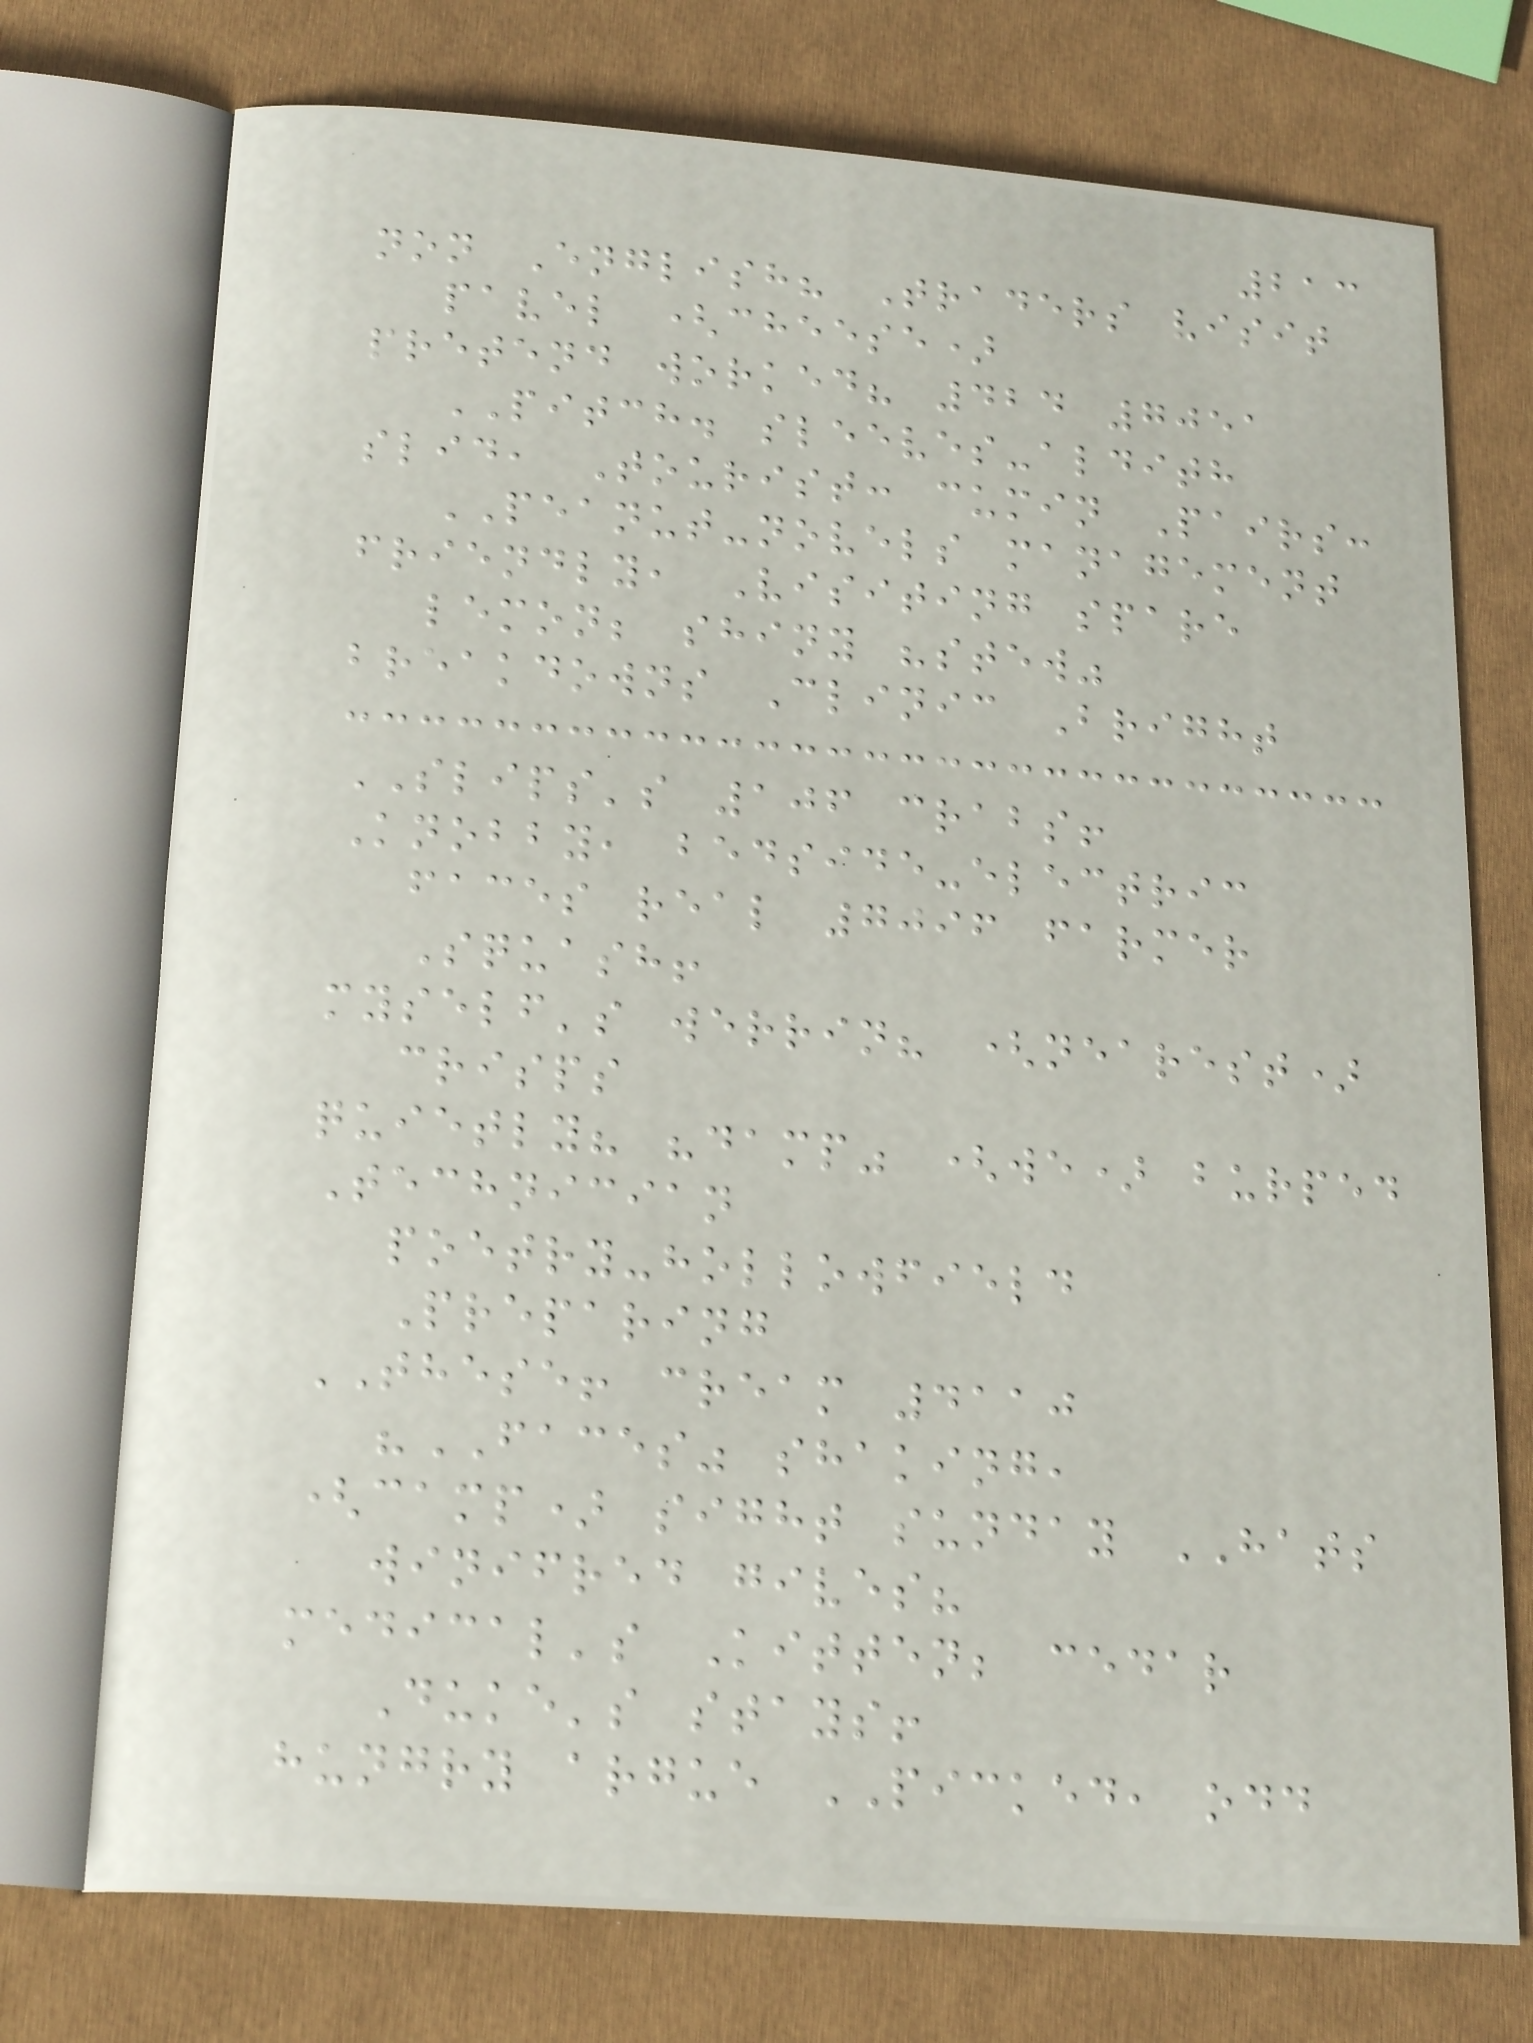213
non English? Traders visit
pavel (cheese)
pretend worked? 424 7051
PITCH. sleeves-aldith
slid, Tourist: cumin Pairs:
PEANUT-novels management
friendly, Visiting spare
lemon; shiny "stew"
breakdowns Clinic Bright
SLIPS's 106 crabs!
Knobby, bedside-electric
faces real 7096 farmer
Squash!
myself's werrin? (nearest)
crisps
quietly? "damp" (we) burped
Technician
poetry-hollowfield
Preparing
THESE! cream 4110
"FACES" shaking,
(camp) sight sunday HATS
winifred gives?
medical's Kitten; cedar
Duke's stays!
hungry argue PICKED, odd
